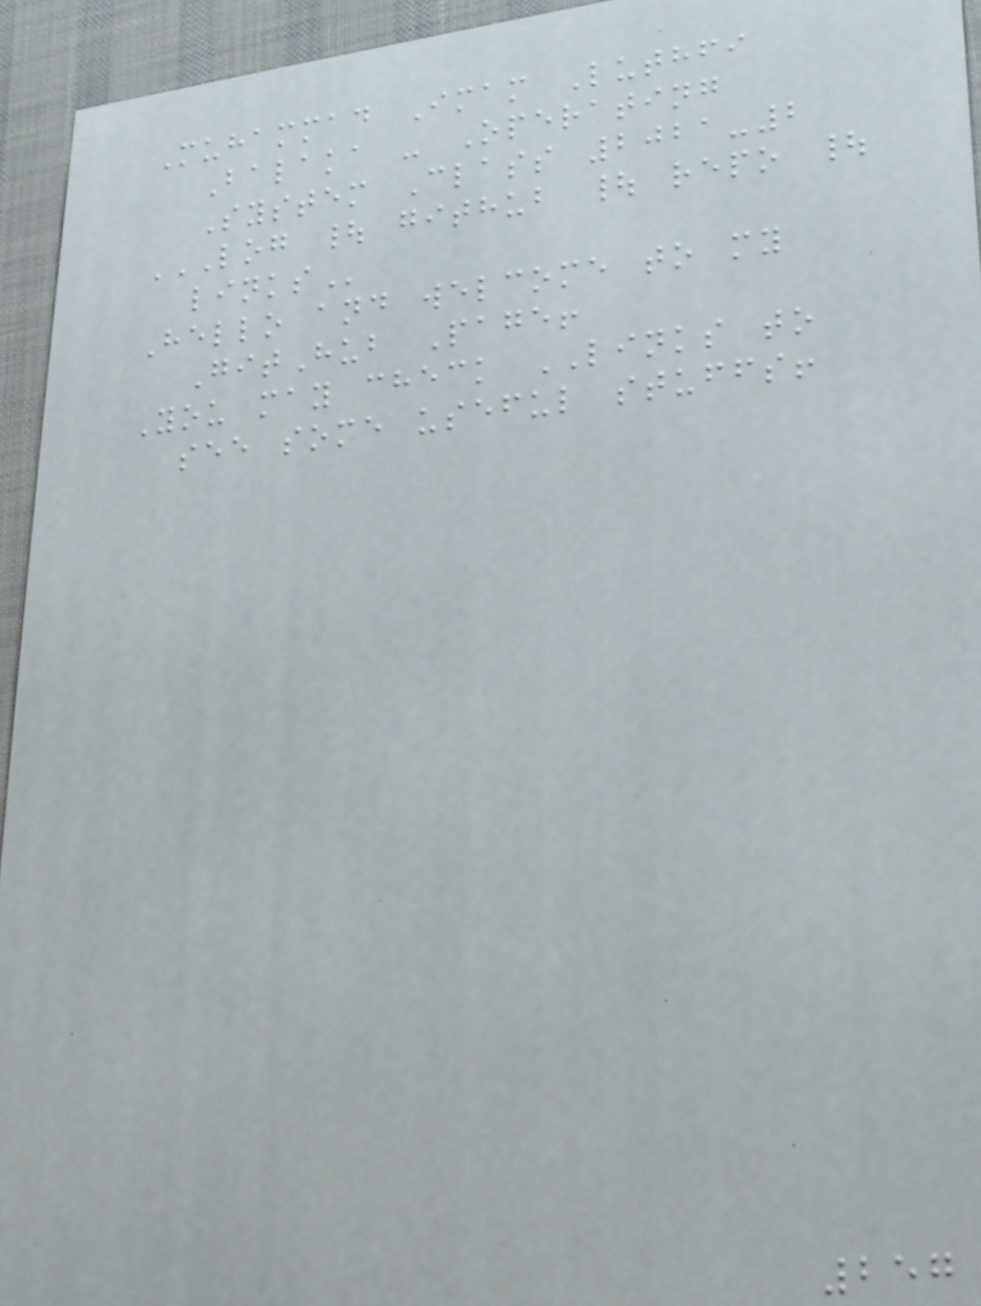Muhammad Imam Luthfi
Balaka - Operating
System Class 2021-2
LOG | GITHUB | REPO |
LINKS
Hello and welcome to my
GitHub Page!
You may check LINKS to
see some useful stuffs!
257
